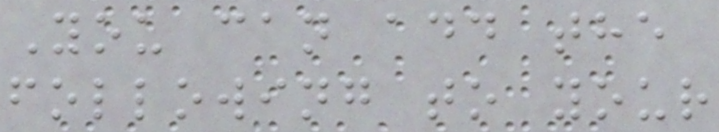You can add the
following to your
